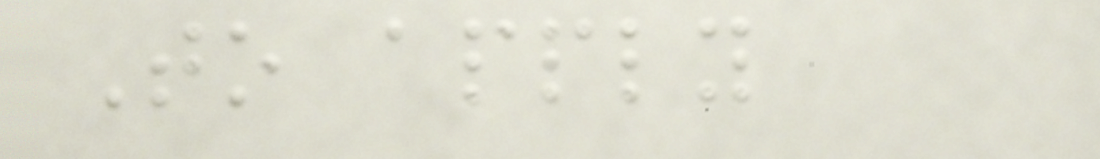To apply
